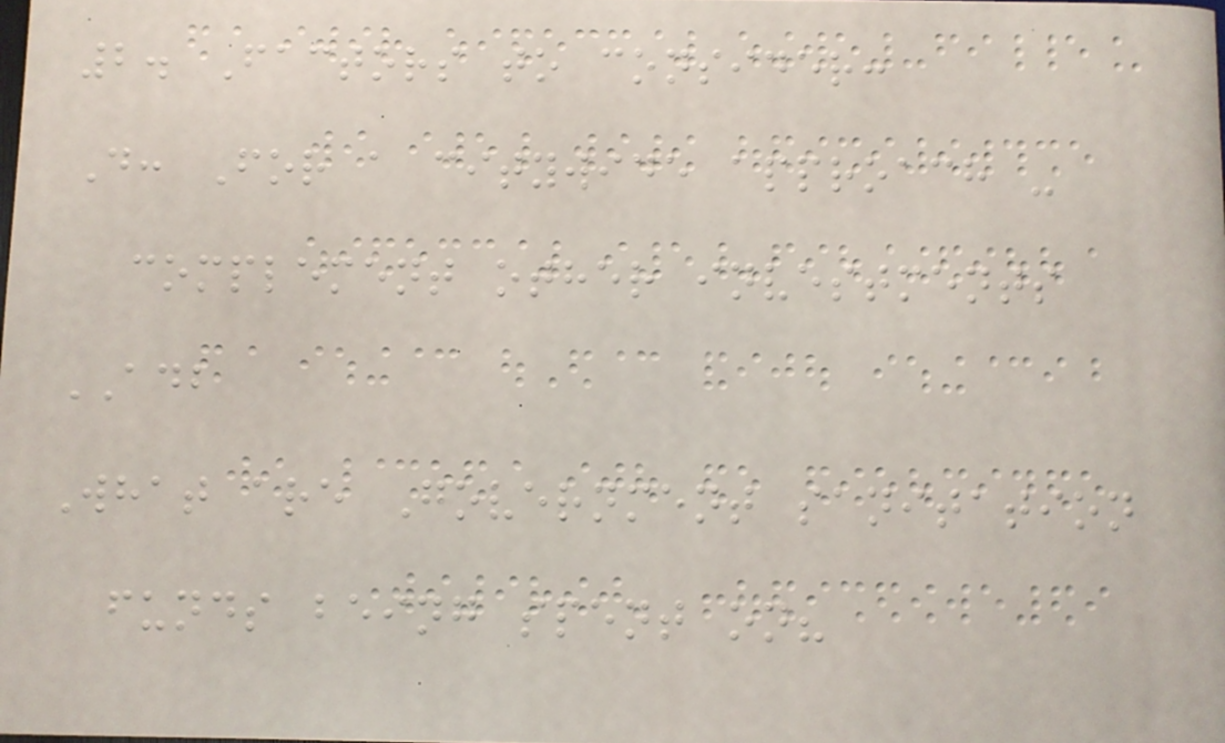2. Factors to consider:
D: For a citywide approach -
complement other investments
ADB
What are Government sanitation
funds being spent on?
